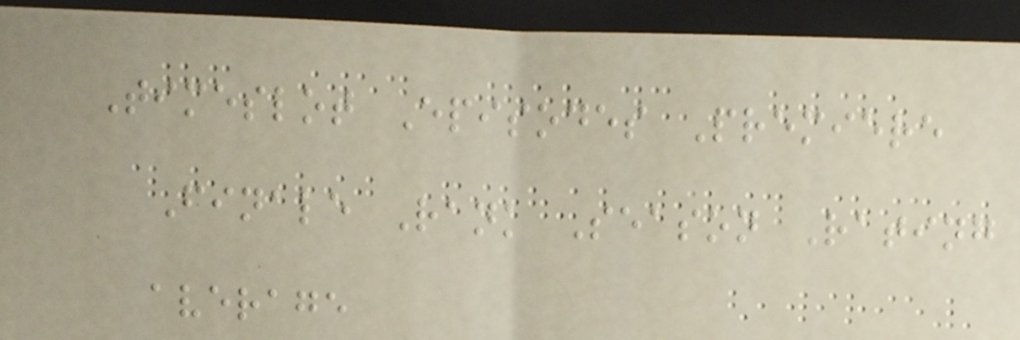Timeslot Episodes Premiere
Finale Rank Season Rating
average
